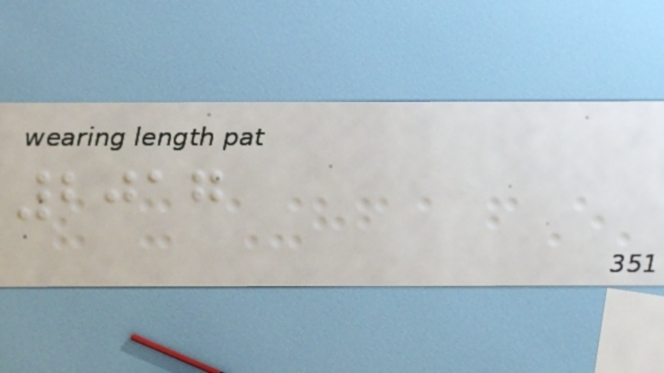2017
